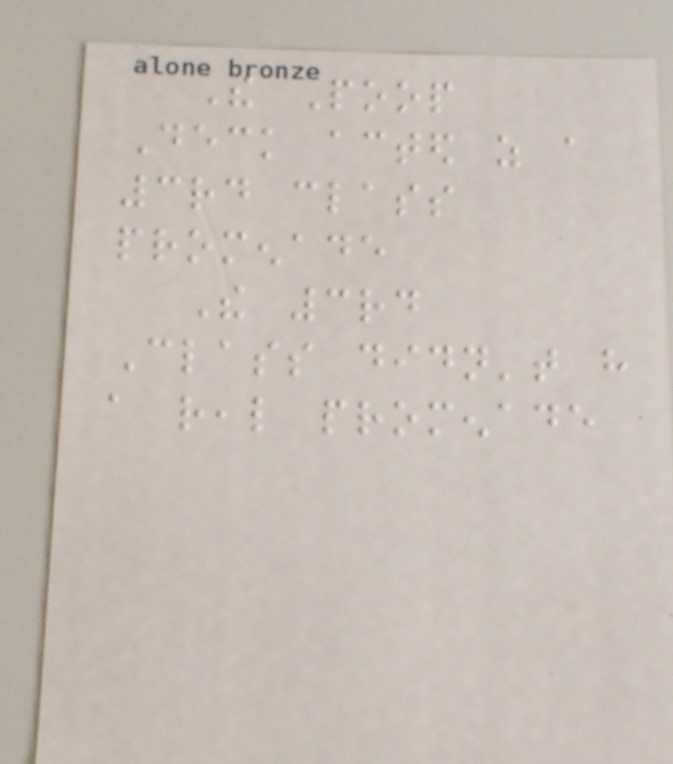The Poop
Deck acted as a
3rd class
promenade
The 3rd
Class didn't have
a real promenade
